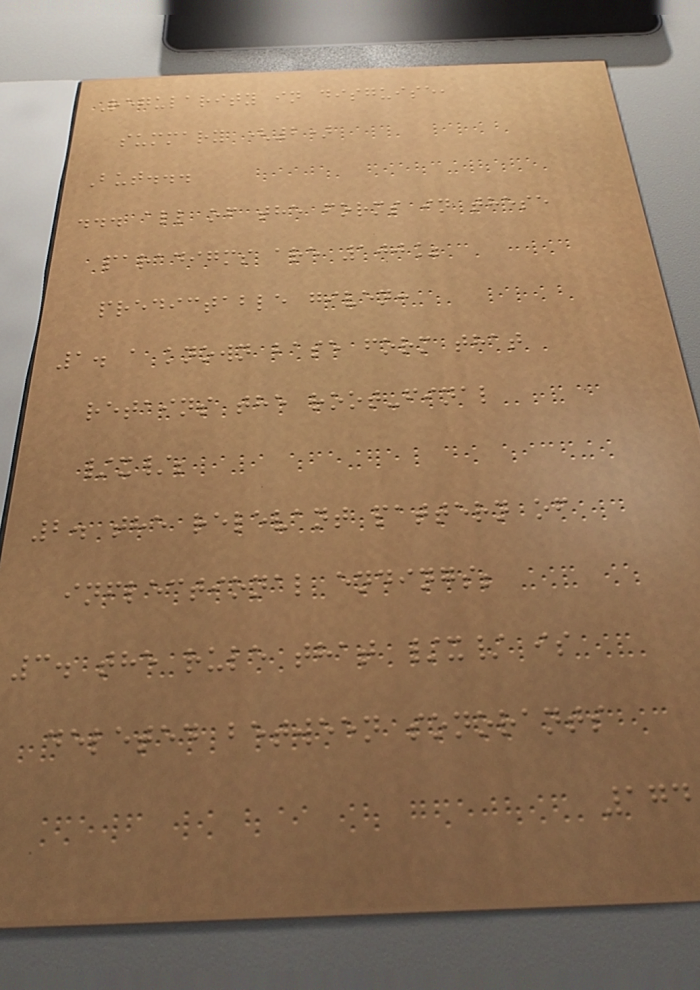Regularity in disguise,
summary (2)
But...
... all of the forms in these
paradigms are 100%
predictable given:
1. a known base form that
retains the root-final
/x/;
2. the relevant pattern of
inflectional endings;
3. the rule that /x/ is
deleted between sonorants
174
